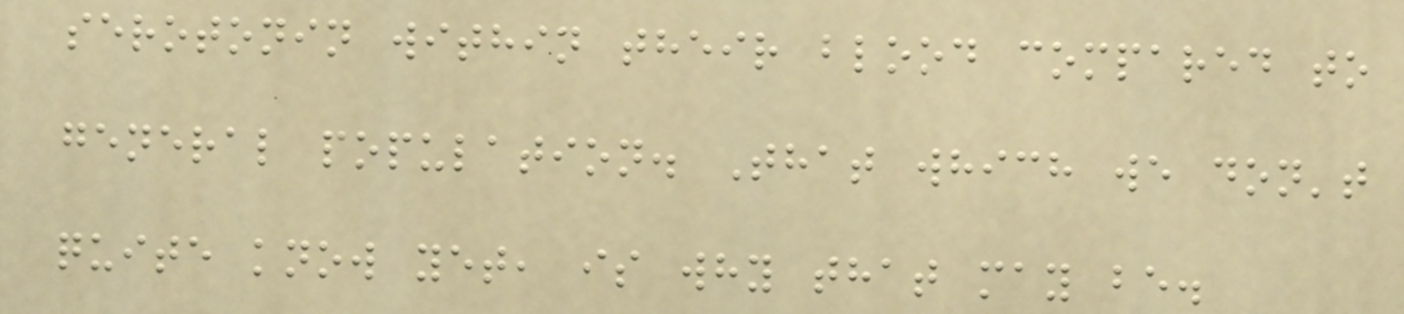serotonin within their blood compared to
general population. That which we don't
quite know yet, is why that may be.
